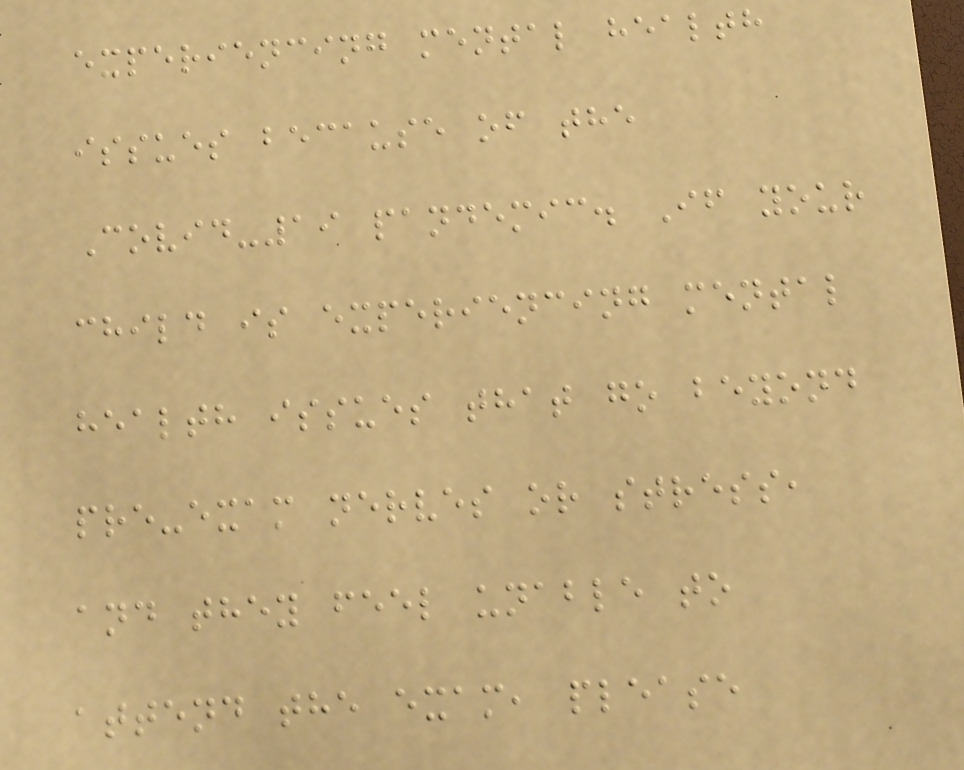experiencing mental health
issues because of the
Covid-19 pandemic. If your
child is experiencing mental
health issues that go beyond
pre-exam nerves or stress,
and they feel unable to
attend the exam, please
